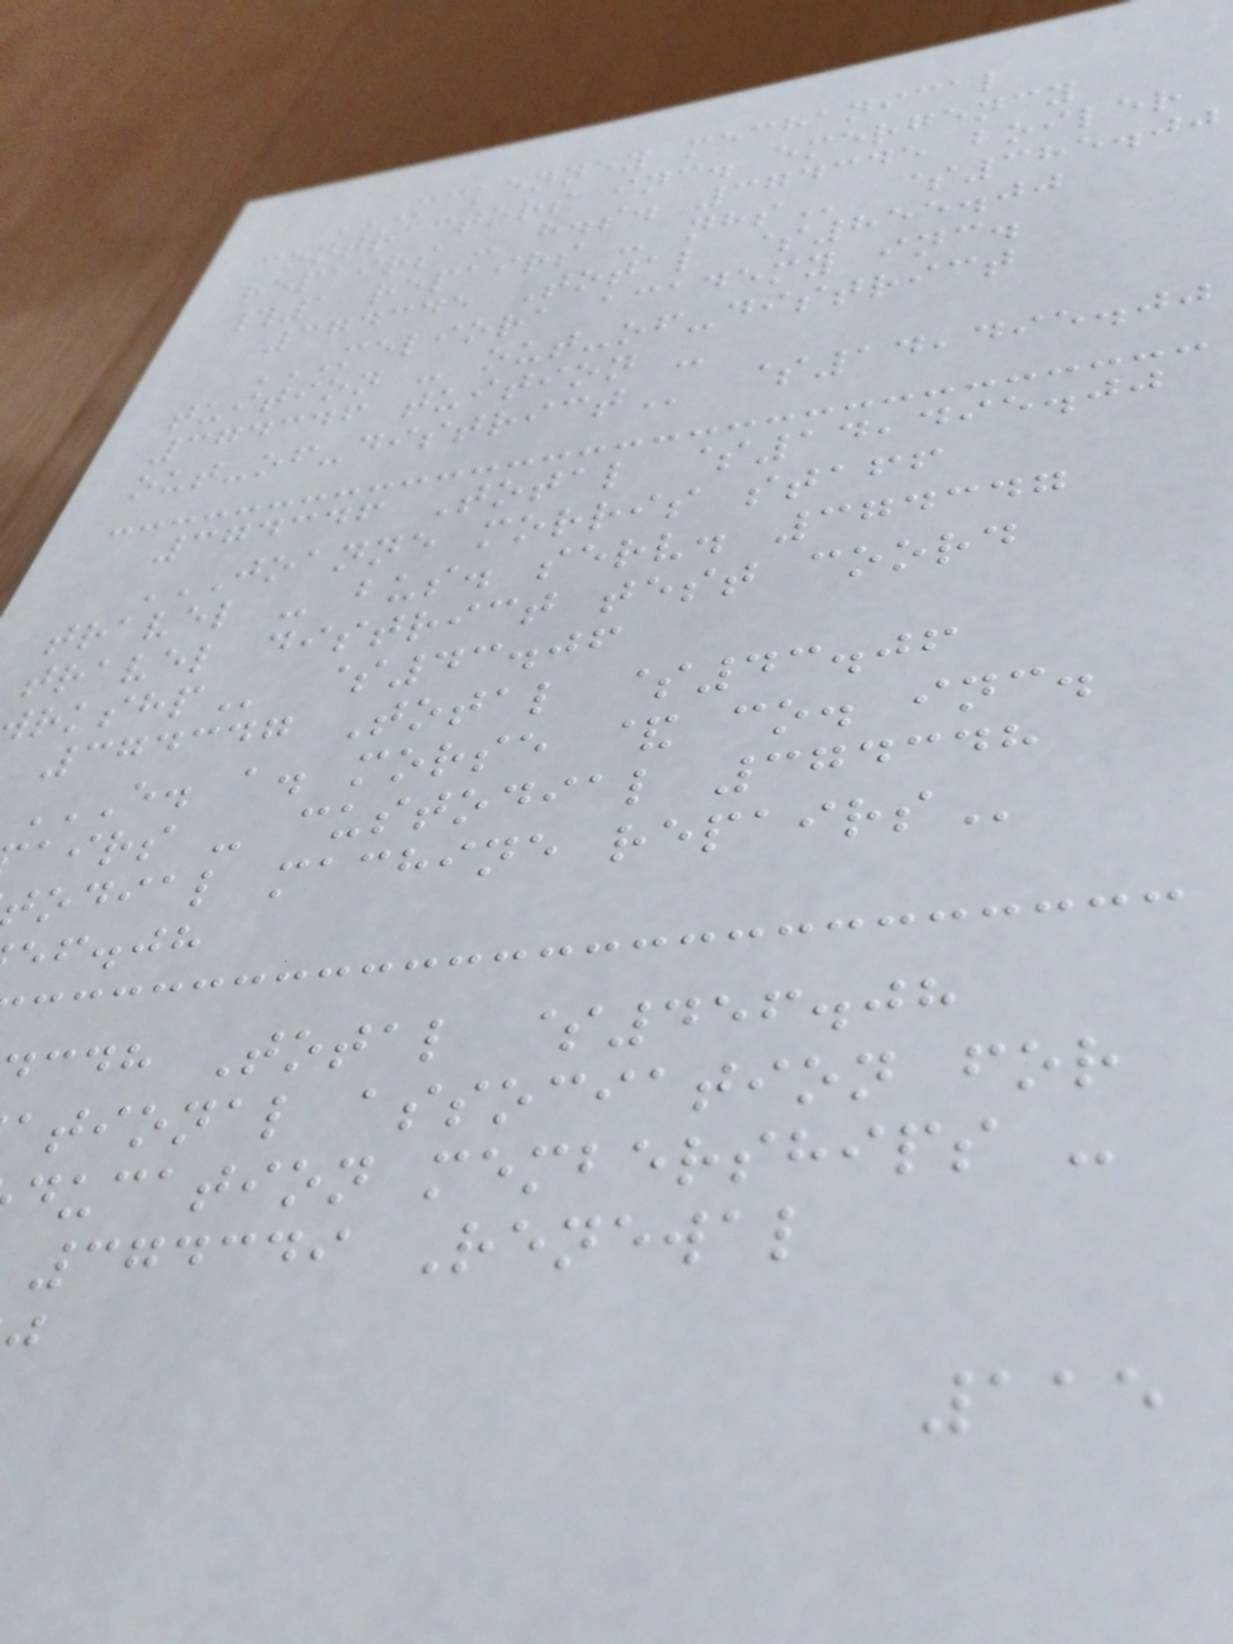MCKENNEY MECHANICAL
contractors inc. emergency
repairs - h.s. 374345 boiler
#1 repairs -
374345 Total $855.00
MELIORA ACADEMY INC.
tuition - out-of-district
374346 tuition -
$14,495.00
374346 Total $14,495.00
JOANNE MORRIS STAFF
travel - bus. serv. 374347
travel district test coord
$43.06
374347 Total $43.06
E. A. MORSE & CO. INC.
airs - custodial 374348
odial machine
ef.jh
cdh Total $456.08
ational association for
ducation memberships -
374349 Renewal
115
